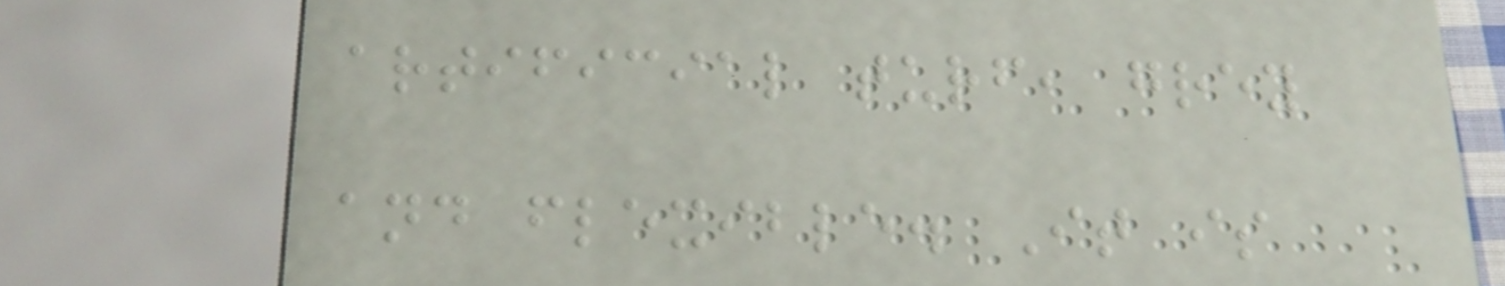artificial turf, grey
and flexible. It is
